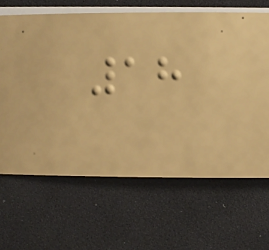18
